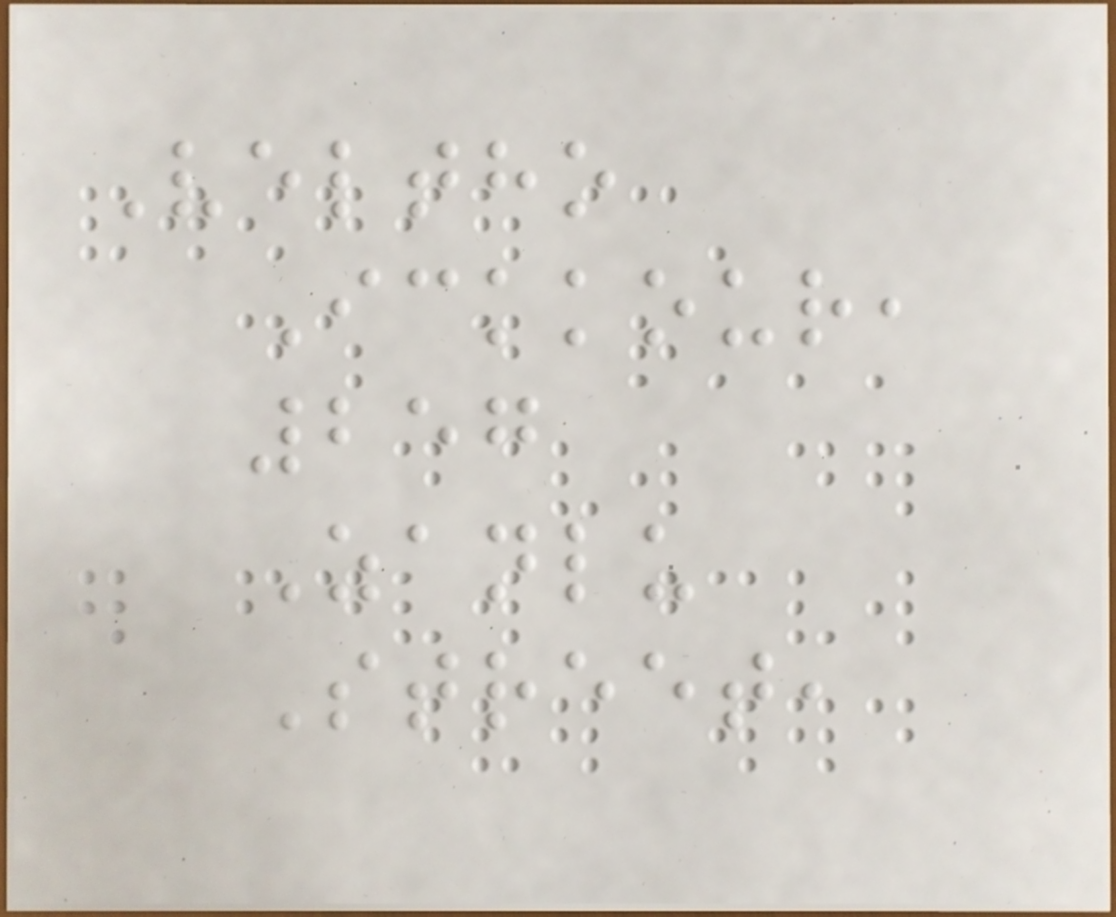Veltho
Ickkour,
257
Zanlu
Street,
